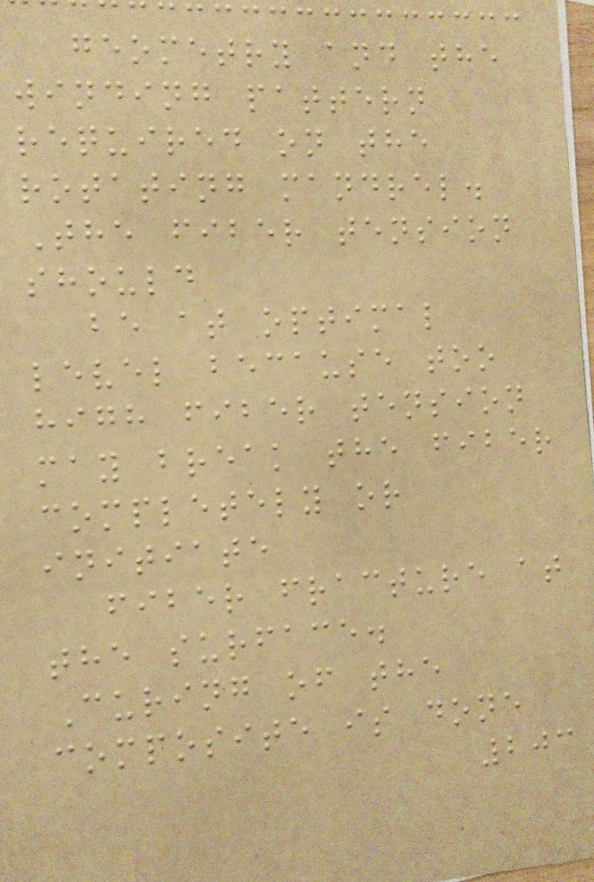geometry and the
winding pattern
required on the
rotating mandrel.
The fiber tension
should
be at optimal
level because too
high fiber tension
may break the fiber
completely or
initiate
fiber fracture at
the surface.
Curing of the
composite is done
203
